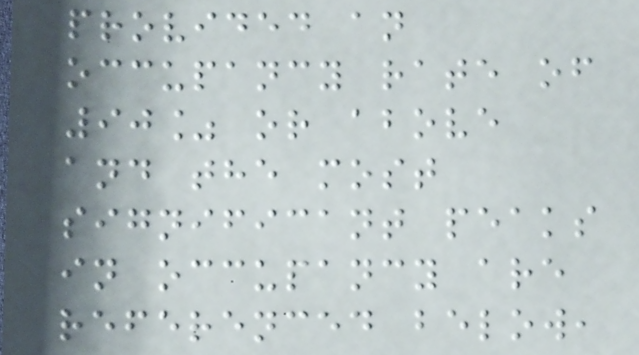provided an
occupancy rate of
90% or above
and the most
significant peaks
in occupancy are
referenced below,
